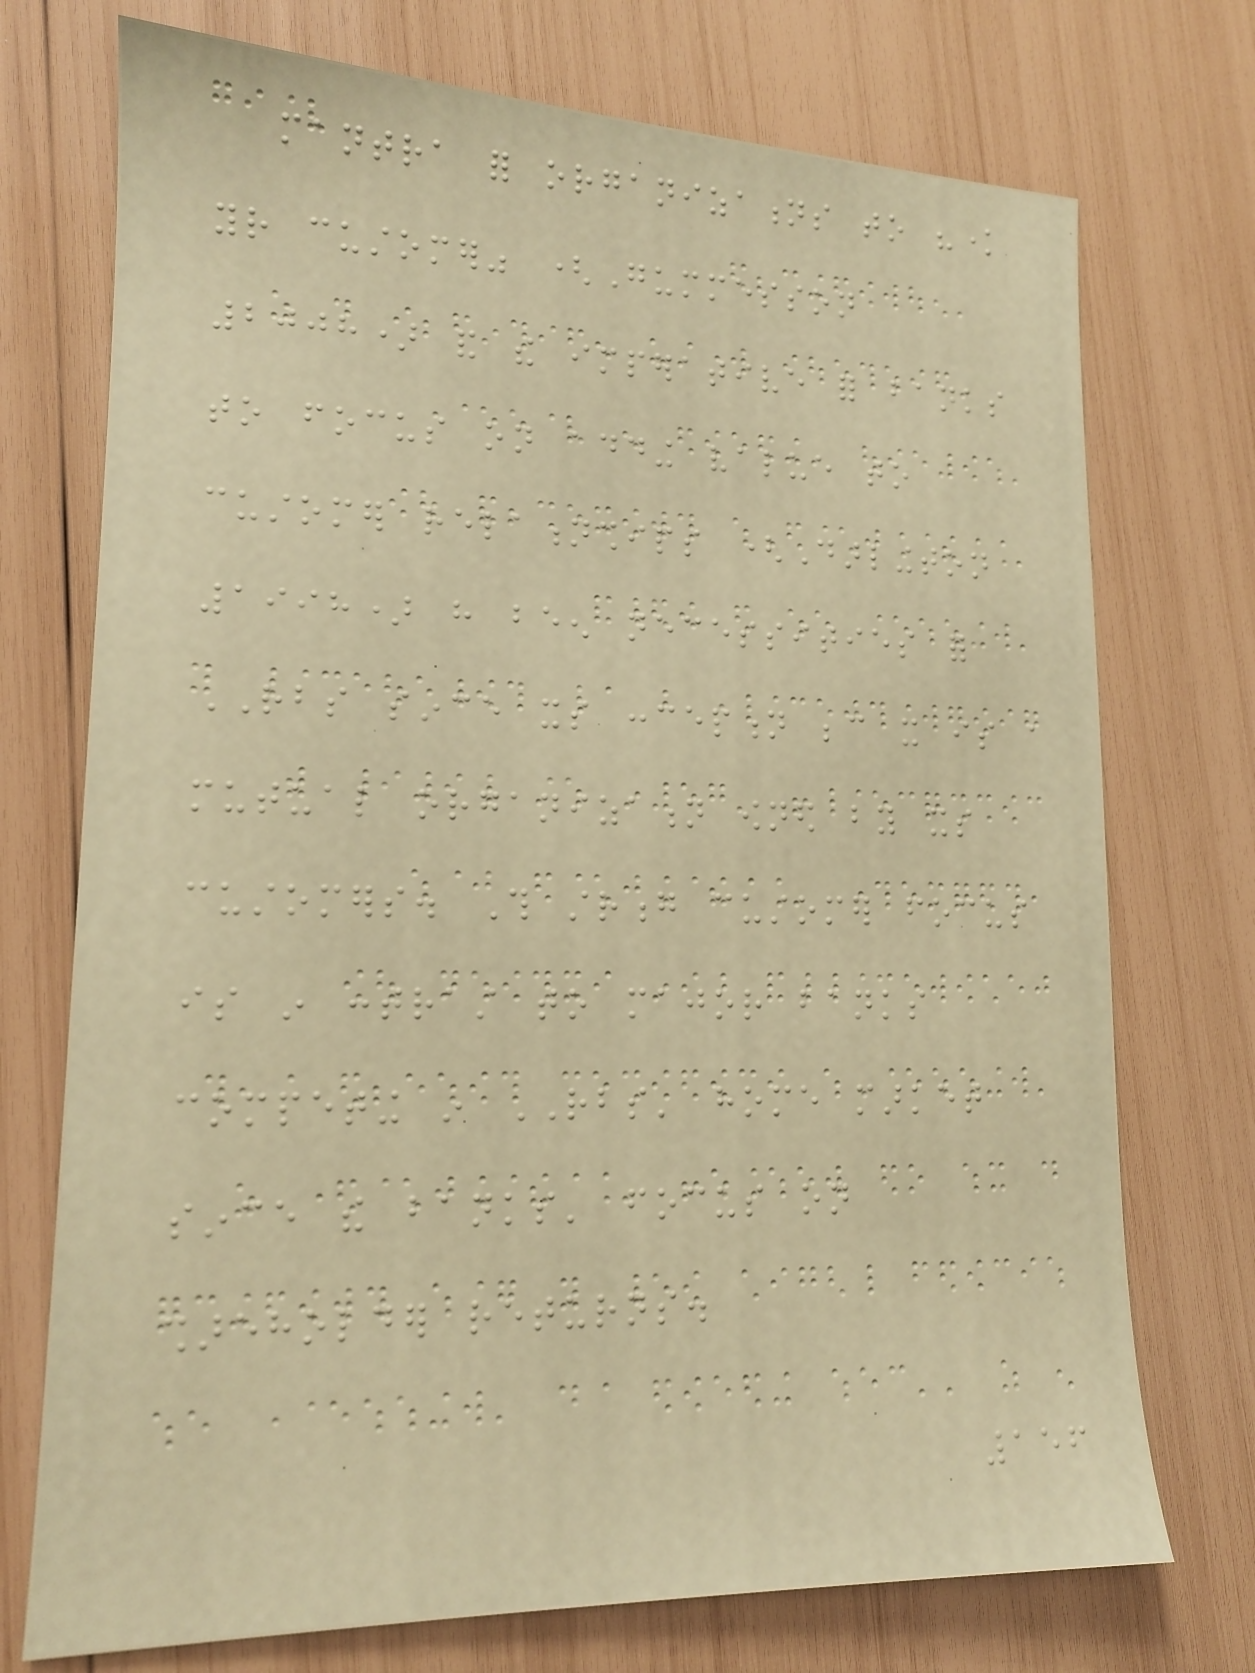mantra for organizations to "know
your customer" (Gummesson
2008) and the imperative for banks
to focus on adding value to
customer relationships (Darlington
1998) have been necessities for
RBS since its conception because it is a
mutual organization owned by its
customers. This strong customer focus
is in contrast to major banks
competing in RBS' home market
since the banks' focus on
shareholder returns.
156
